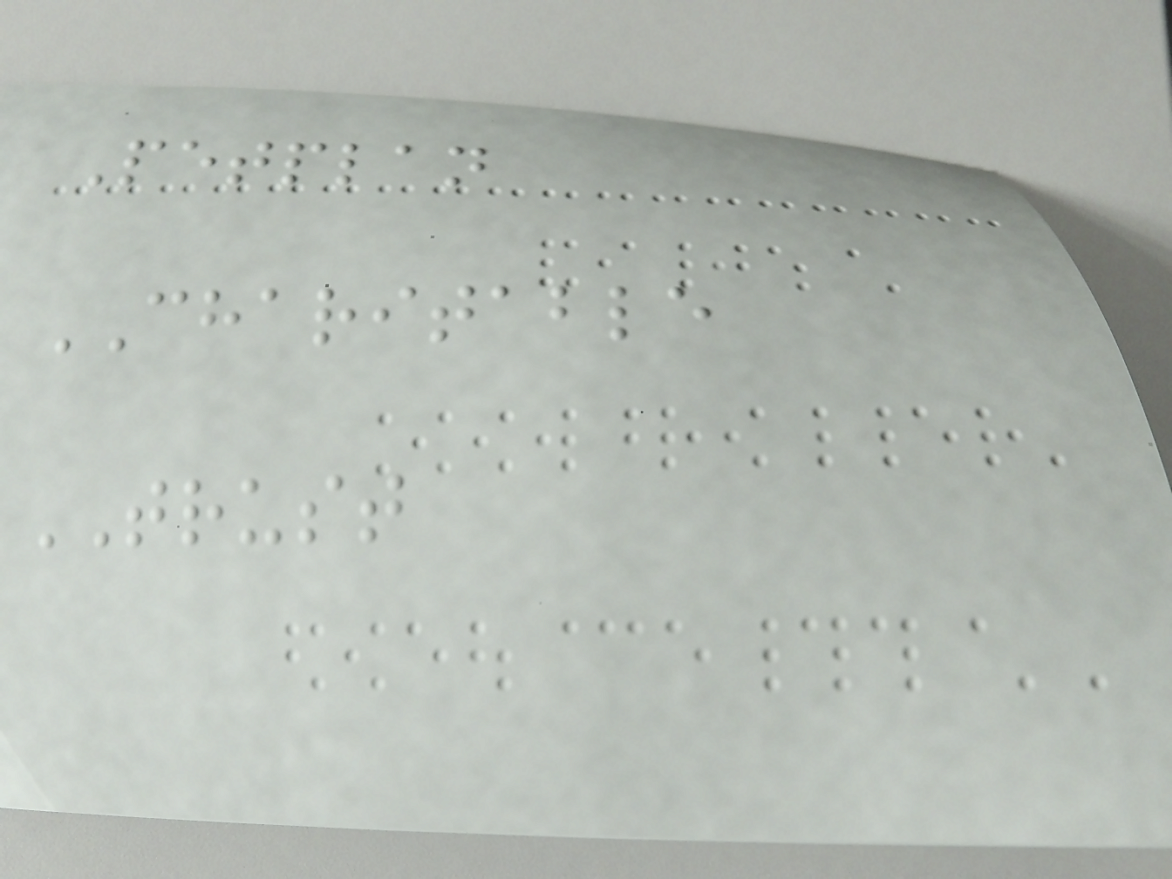Petplan
CHARITABLE
TRUST
